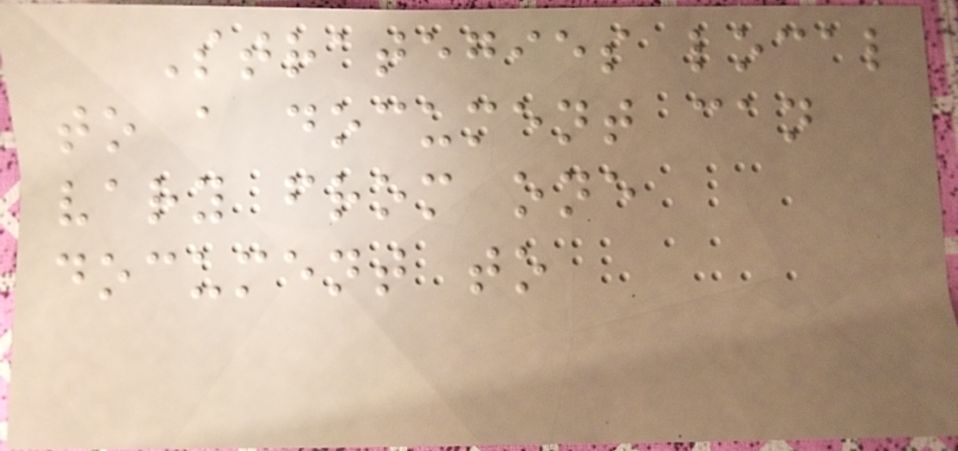Strategies local
to a document can
vary from one
document to
